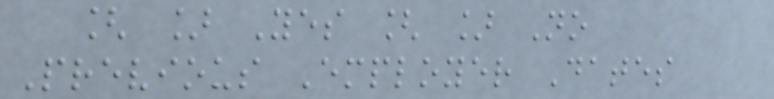[ ] Yes [ ] No
Previous Employer Dates
